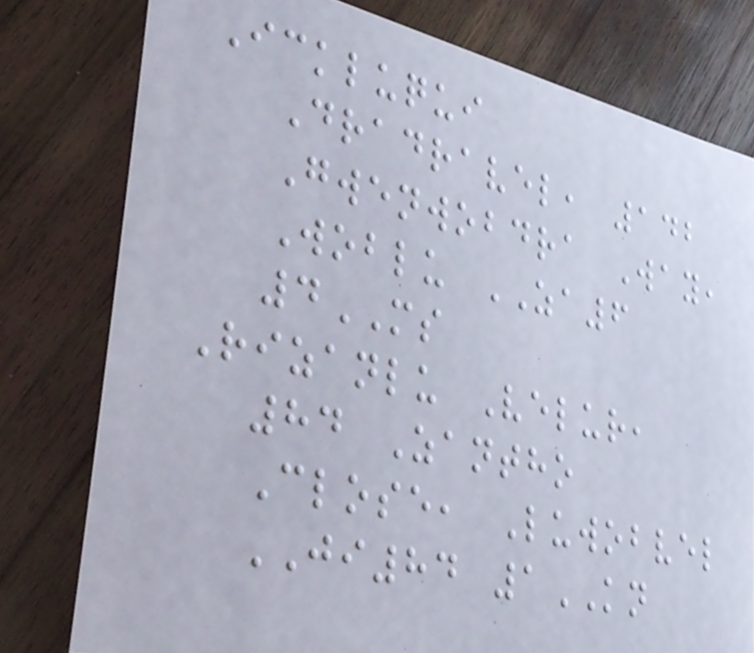Ickluqui
Dradravel, 142
Gwenwobdra Way,
Woblu ZA6
4MS
Rizanlu Velur,
84 Zantho
Close, Luwobvel
JI84 1KN
